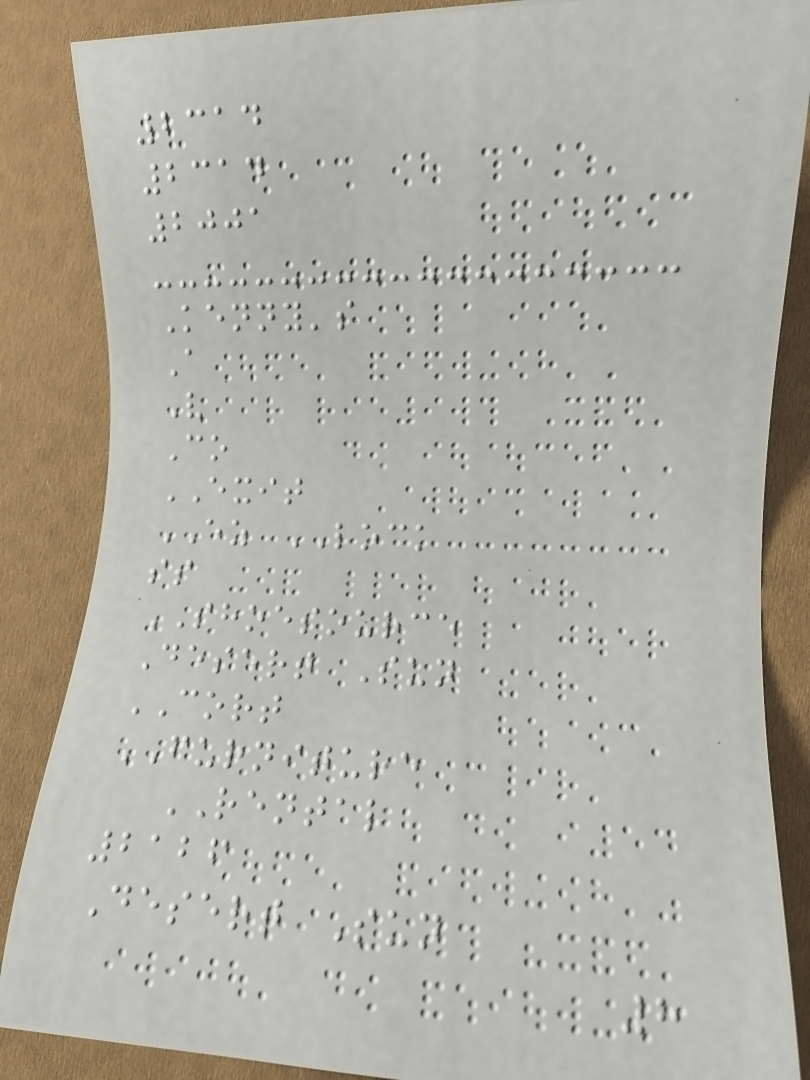2314
2314
2001
Kenny's
A
V
Co
EXIT
EZ LOCK
ss
SHOESOURCE
Desert Sun
CORT
FURNITURE
RENTAL
2126
Desert Sun
8
